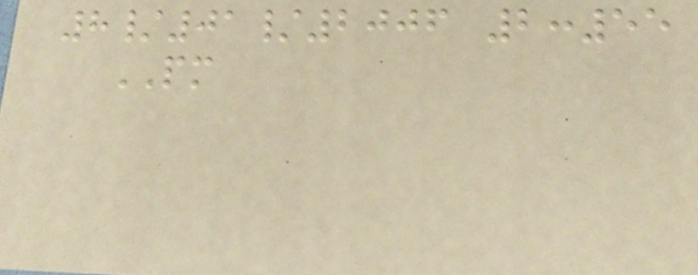8/01/2006 2:55
PM
